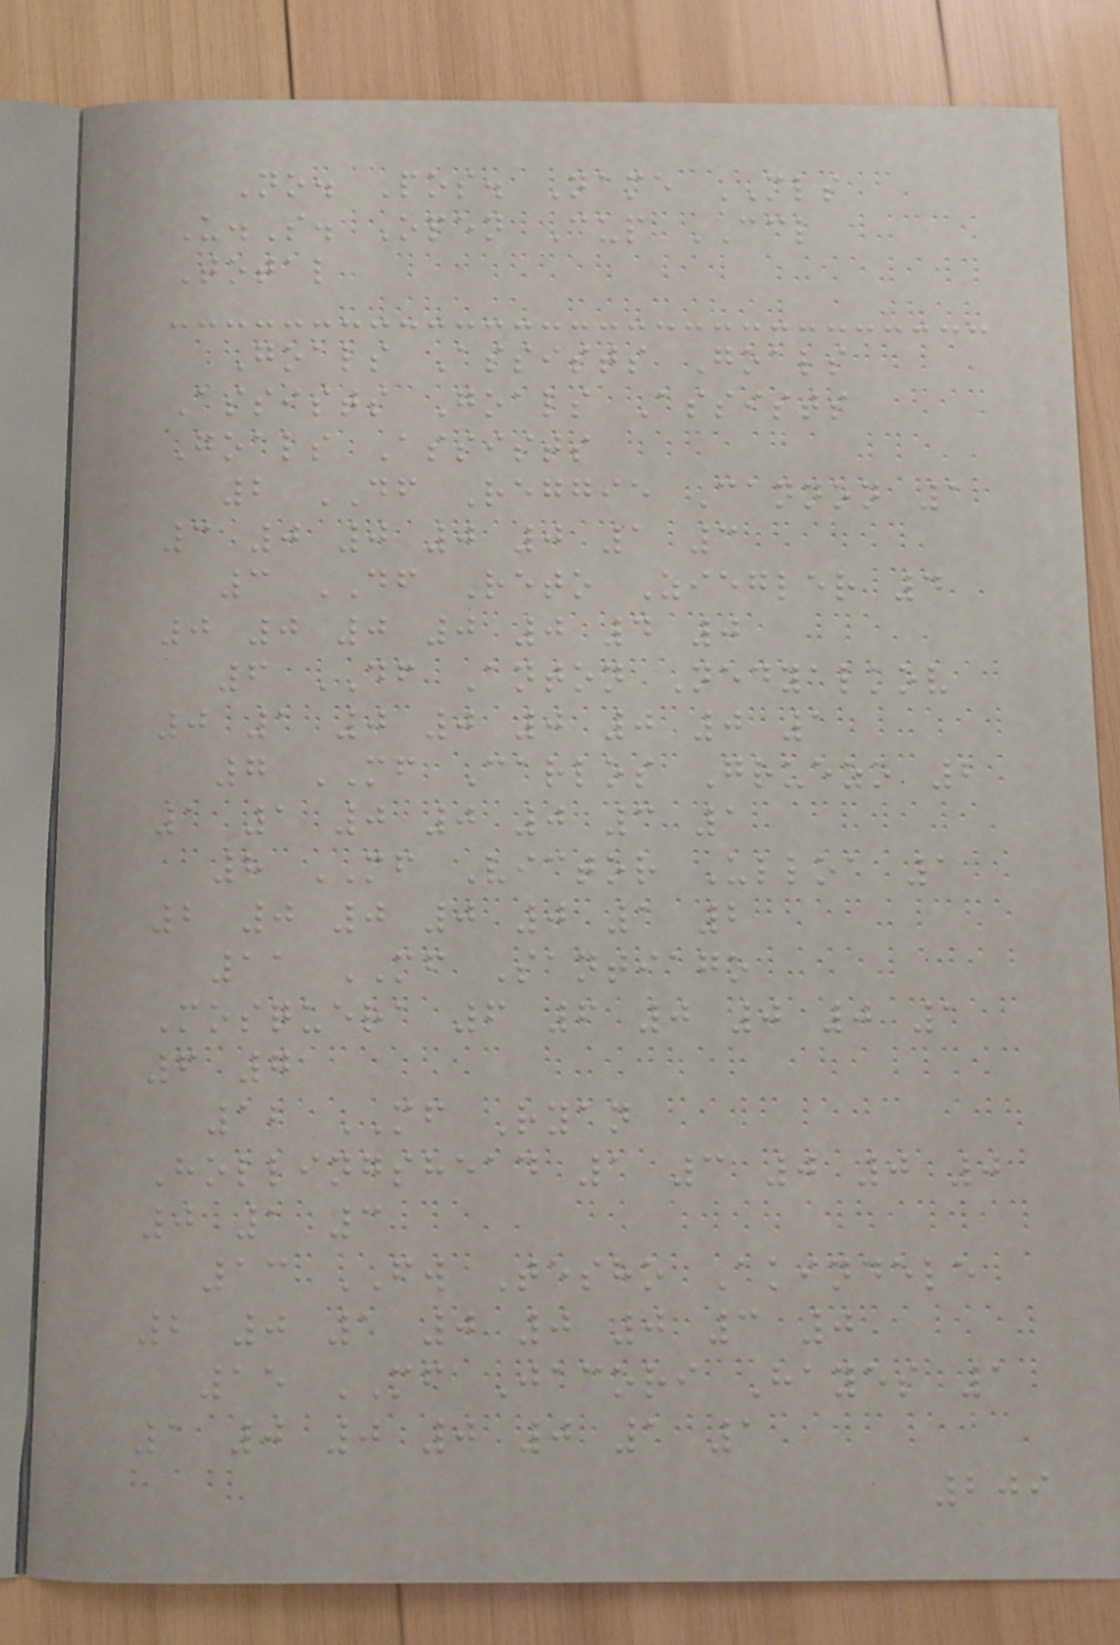No. Pos. Name MLS
U.S. Open Cup CCL
Total
Goals Assists Goals
Assists Goals Assists
Goals Assists
2 DF Reggie Cannon 1
3 0 0 0 0 1 3
3 DF Reto Ziegler 4
0 0 0 0 0 4 0
6 DF Anton Nedyalkov
0 1 0 0 0 0 0 1
7 MF Carlos Gruezo 2
1 1 0 0 0 3 1
8 MF Victor Ulloa 1
2 0 0 0 0 1 2
11 MF Santiago
Mosquera 6 6 0 0 0 1
6 7
12 MF Ryan
Hollingshead 1 3 0 0 0
0 1 3
13 FW Tesho Akindele
2 0 1 0 0 0 3 0
15 MF Jacori Hayes 1
1 0 0 0 0 1 1
209
